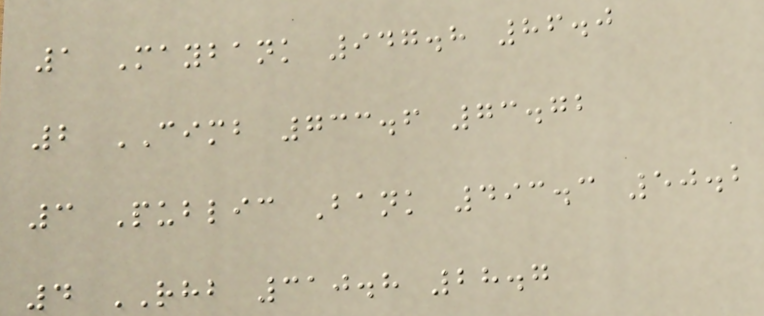1 Maybank 947.8 86.0
2 CIMB 733.6 73.72
3 Public Bank 493.3 50.2
4 RHB 310.8 28.7
